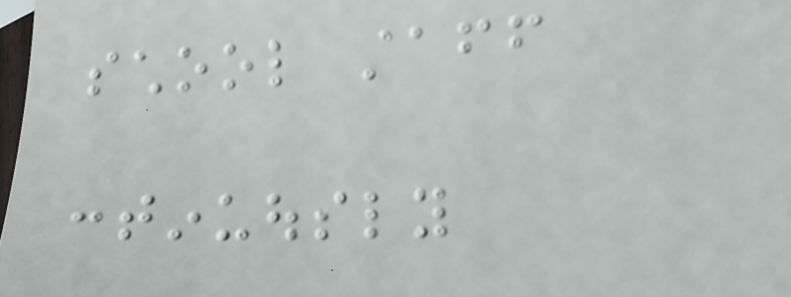school staff
continuously
